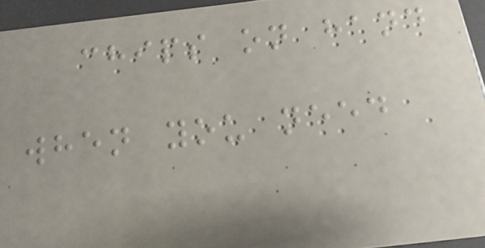chips on hand
when you need
